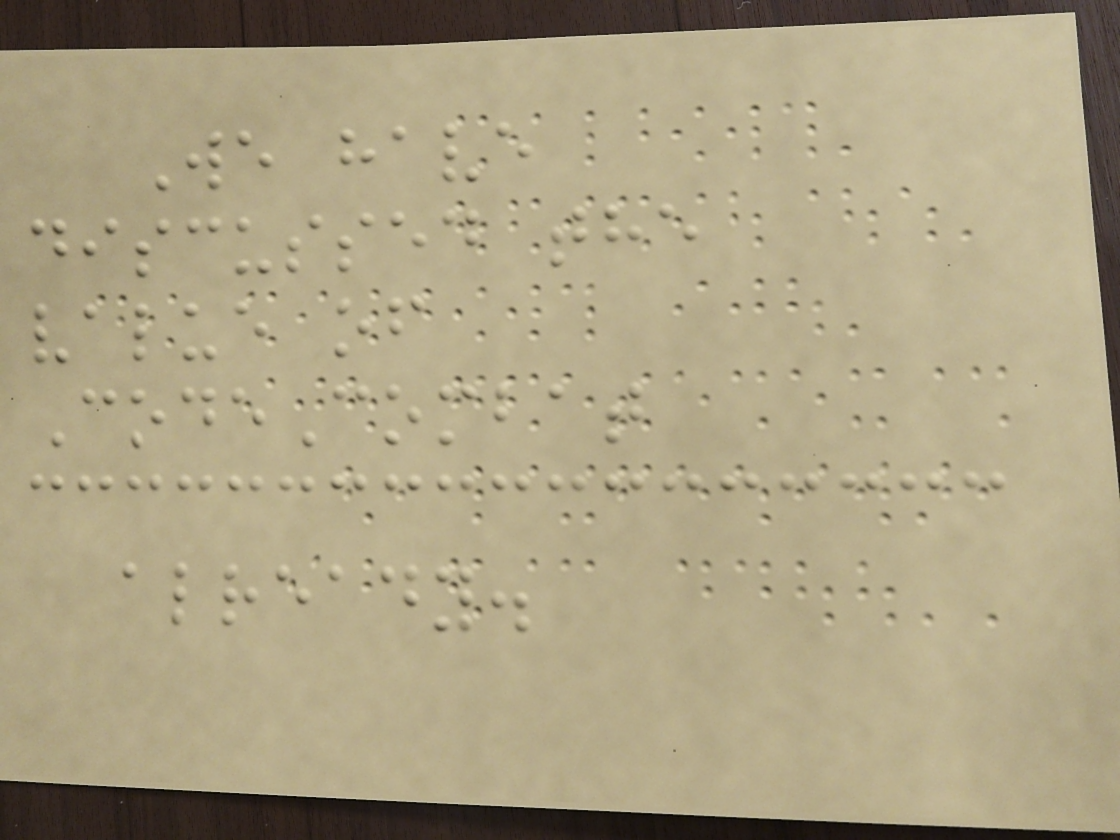We have
discussed the
value of
CodeCombat
already.
